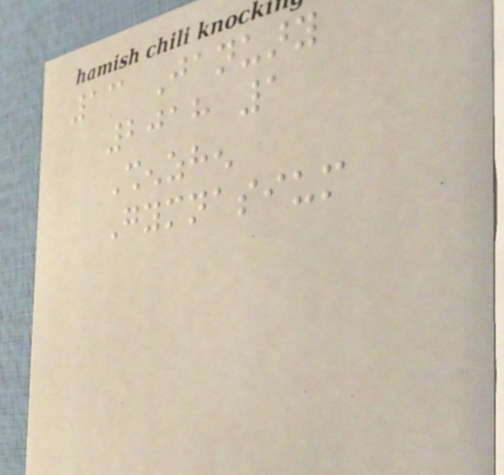13 January
2018 1
Shenzhen
Gymnasium
